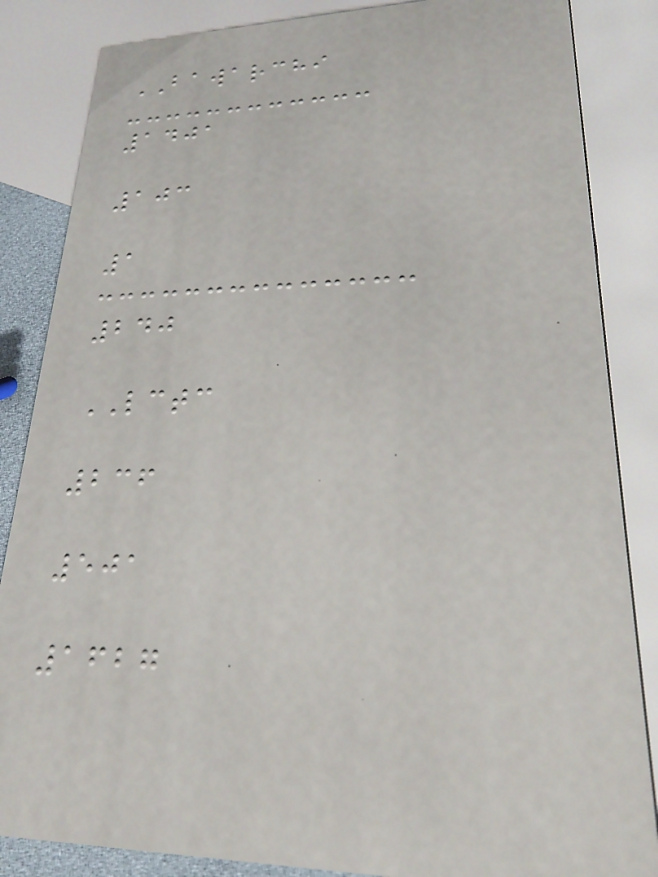BAWARCHI
1401
103
1
240
LCTC
236
501
1627
